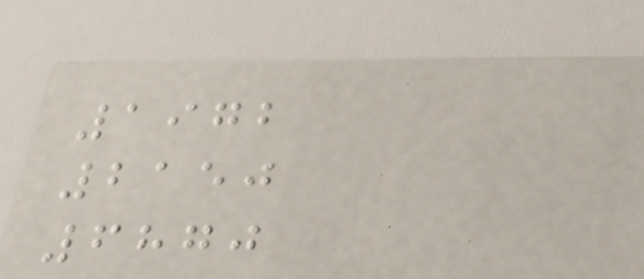1972
2150
6870
